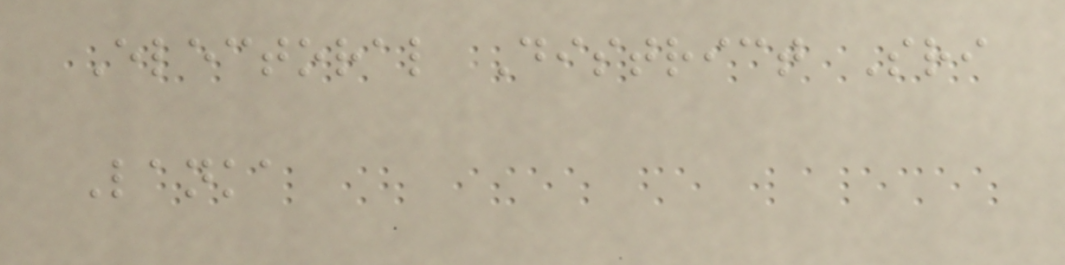Electoral District Sri
Lanka
